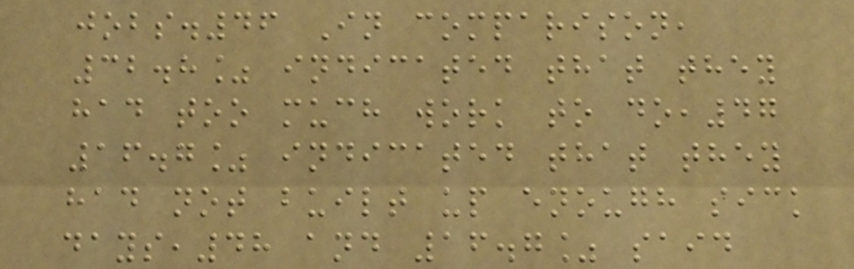jobs.46 In comparison,
32.8% indicated that they
had too much work to do,47
16.7% indicated that they
had not built up enough sick
days,48 and 16.7% said
